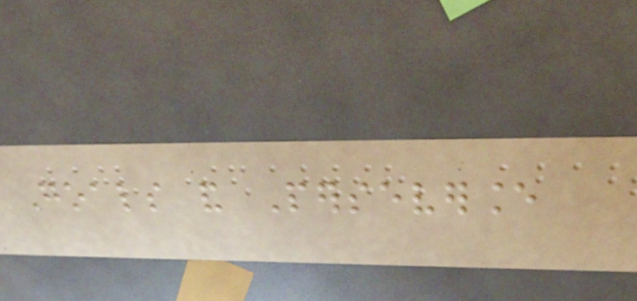Goals and Perseverance
